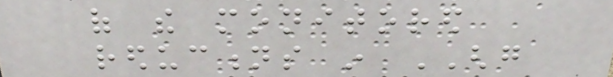of the monitored
reductions in GHG
